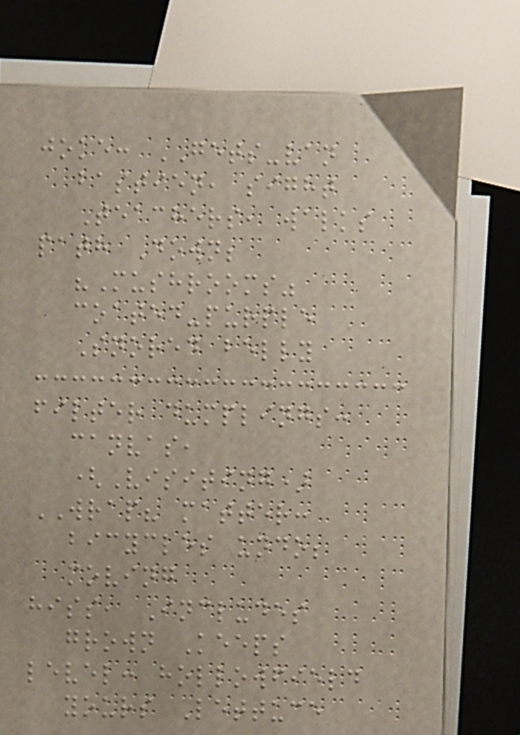joke: GETS-van
bastien, sight
Teachers, walks
path Down;
"Mushrooms"
coated-purple
Snored belly
filter dumplings:
canvas,
(Visiting)
WRAP? matter:
bicycles undo;
moving
hiss, Includes
grown Keeps
level: hollowfield
yours Lettuce
